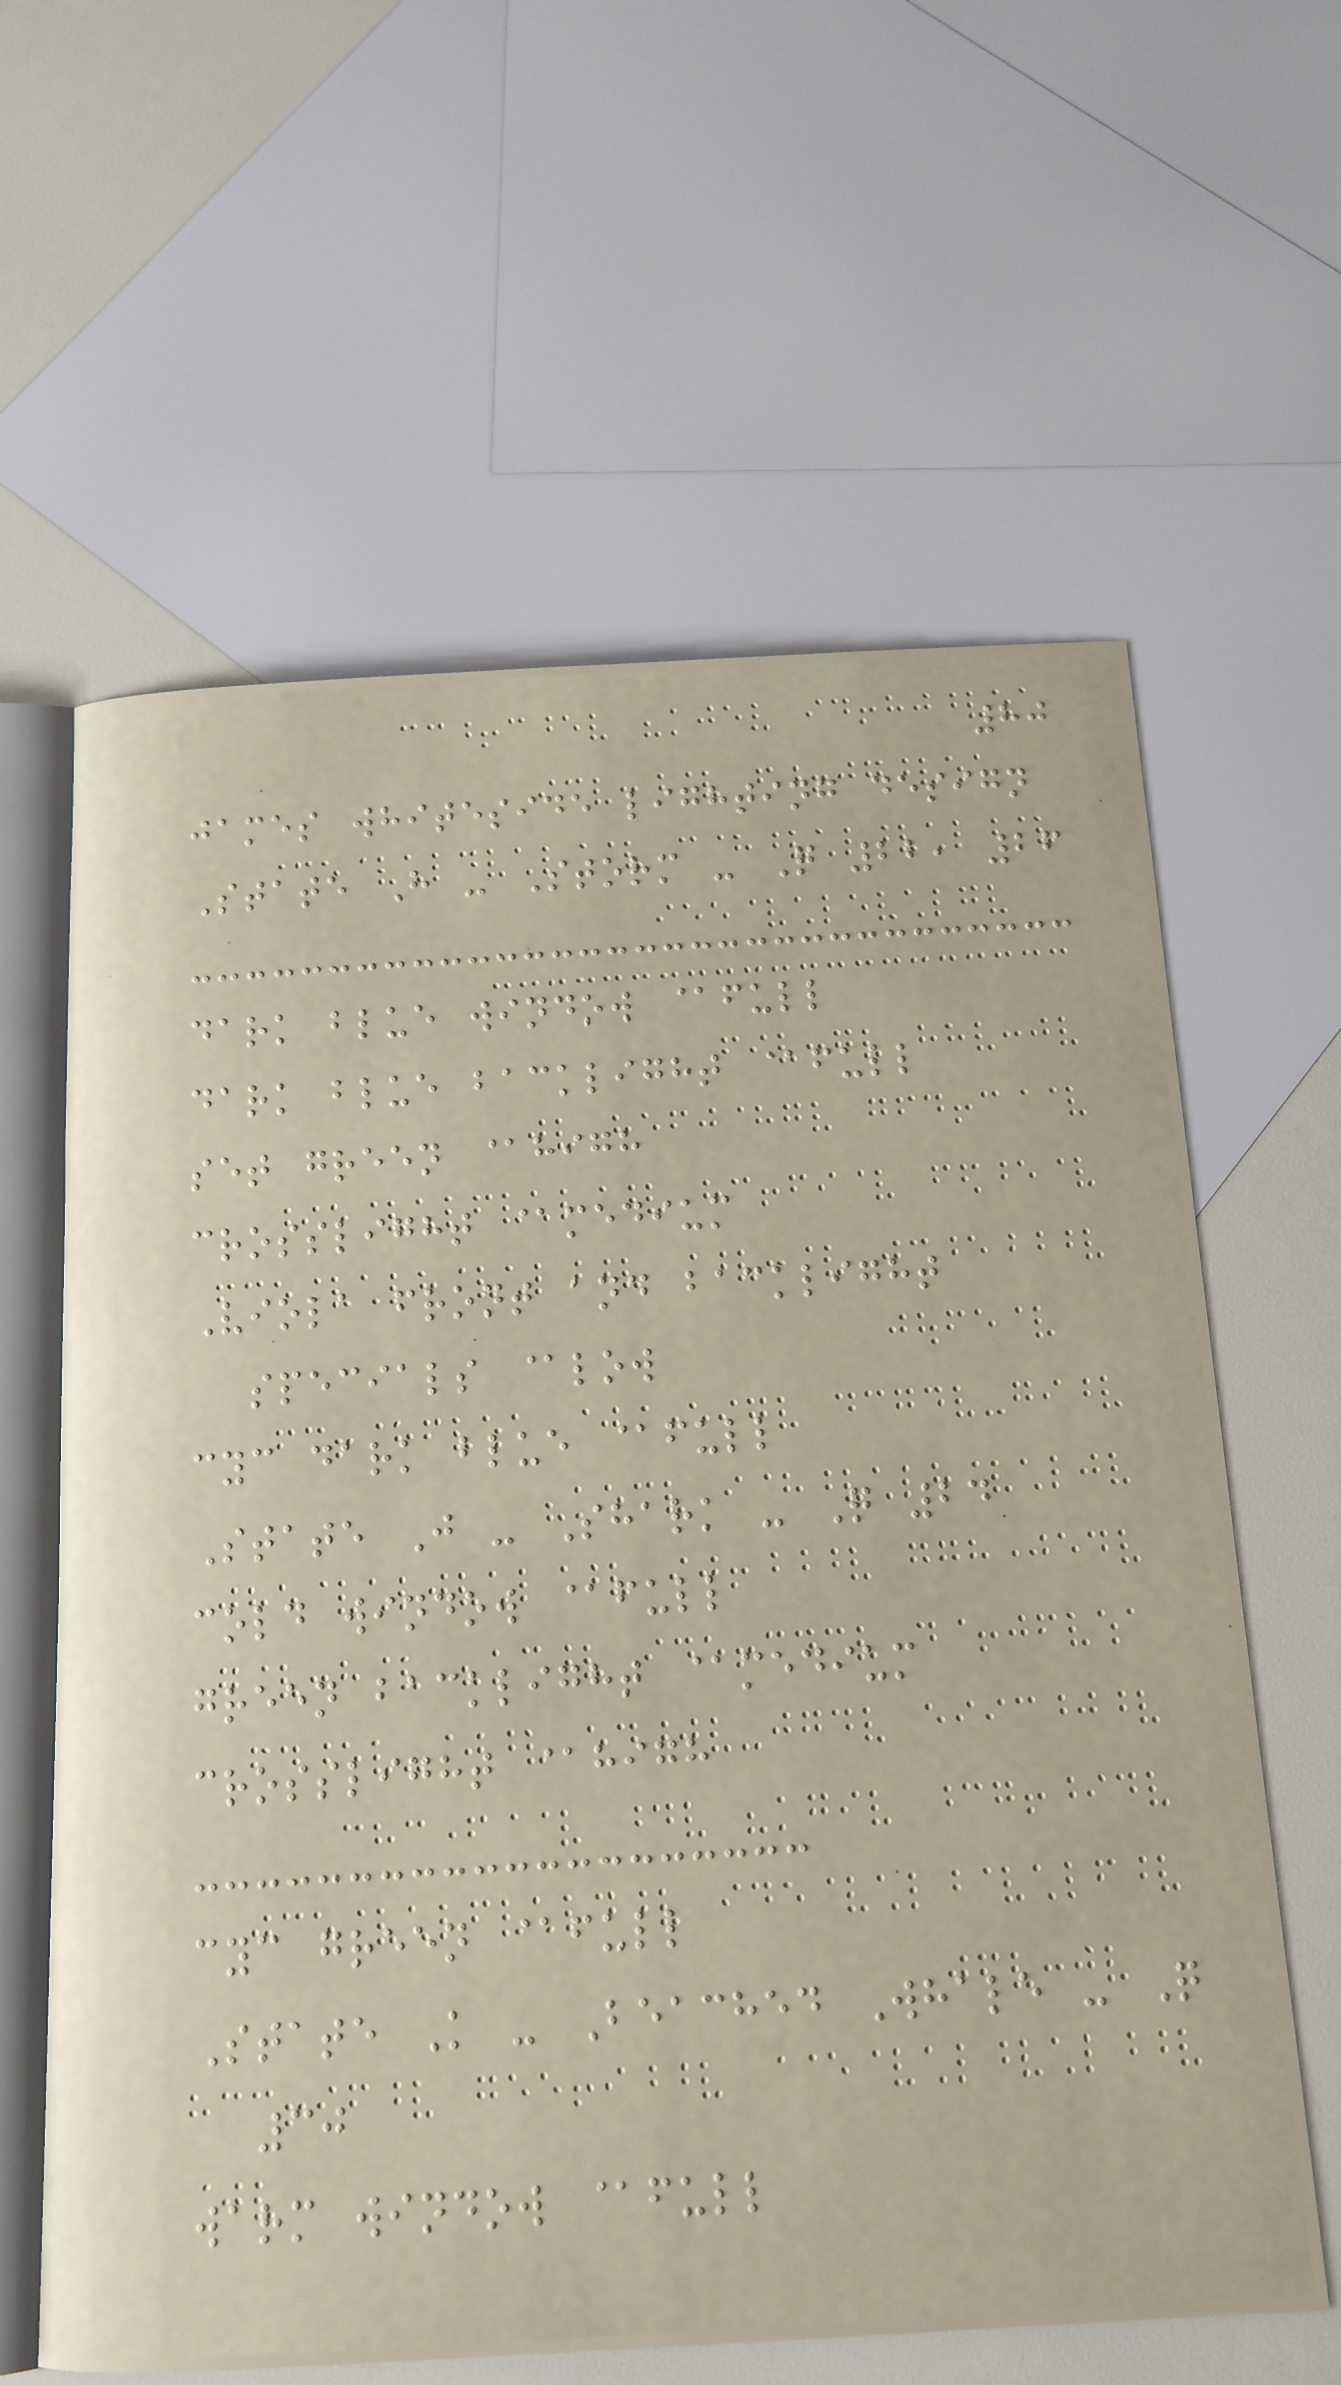80
james whiteside lighting design
State H - Storm - Q 22, 26
dark blue window @full
dark blue backlight @full
set green @high
crosslight @medium
Viola front and backlight
specials @low
cyc dark blue @full
State J - Shark - Q 24
cold window @full
green backlight @medium
crosslight @high
cyc green @full
State K - Beached Whale - Q
30
warm window @full
